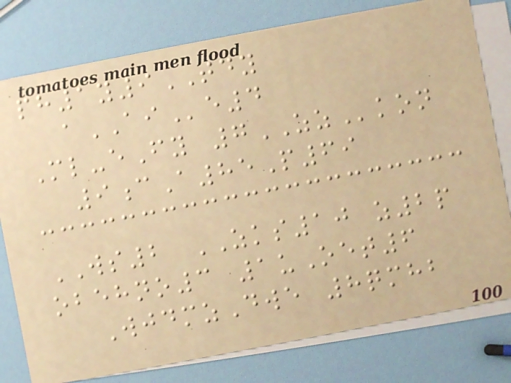ph1y9TDY
aAIe4
Ml-eFy 7ZZkon
9cA85P69
WS2 ZKS10 z2p
obehno3 1uOet6
WjdmzDwe 8qmhb
